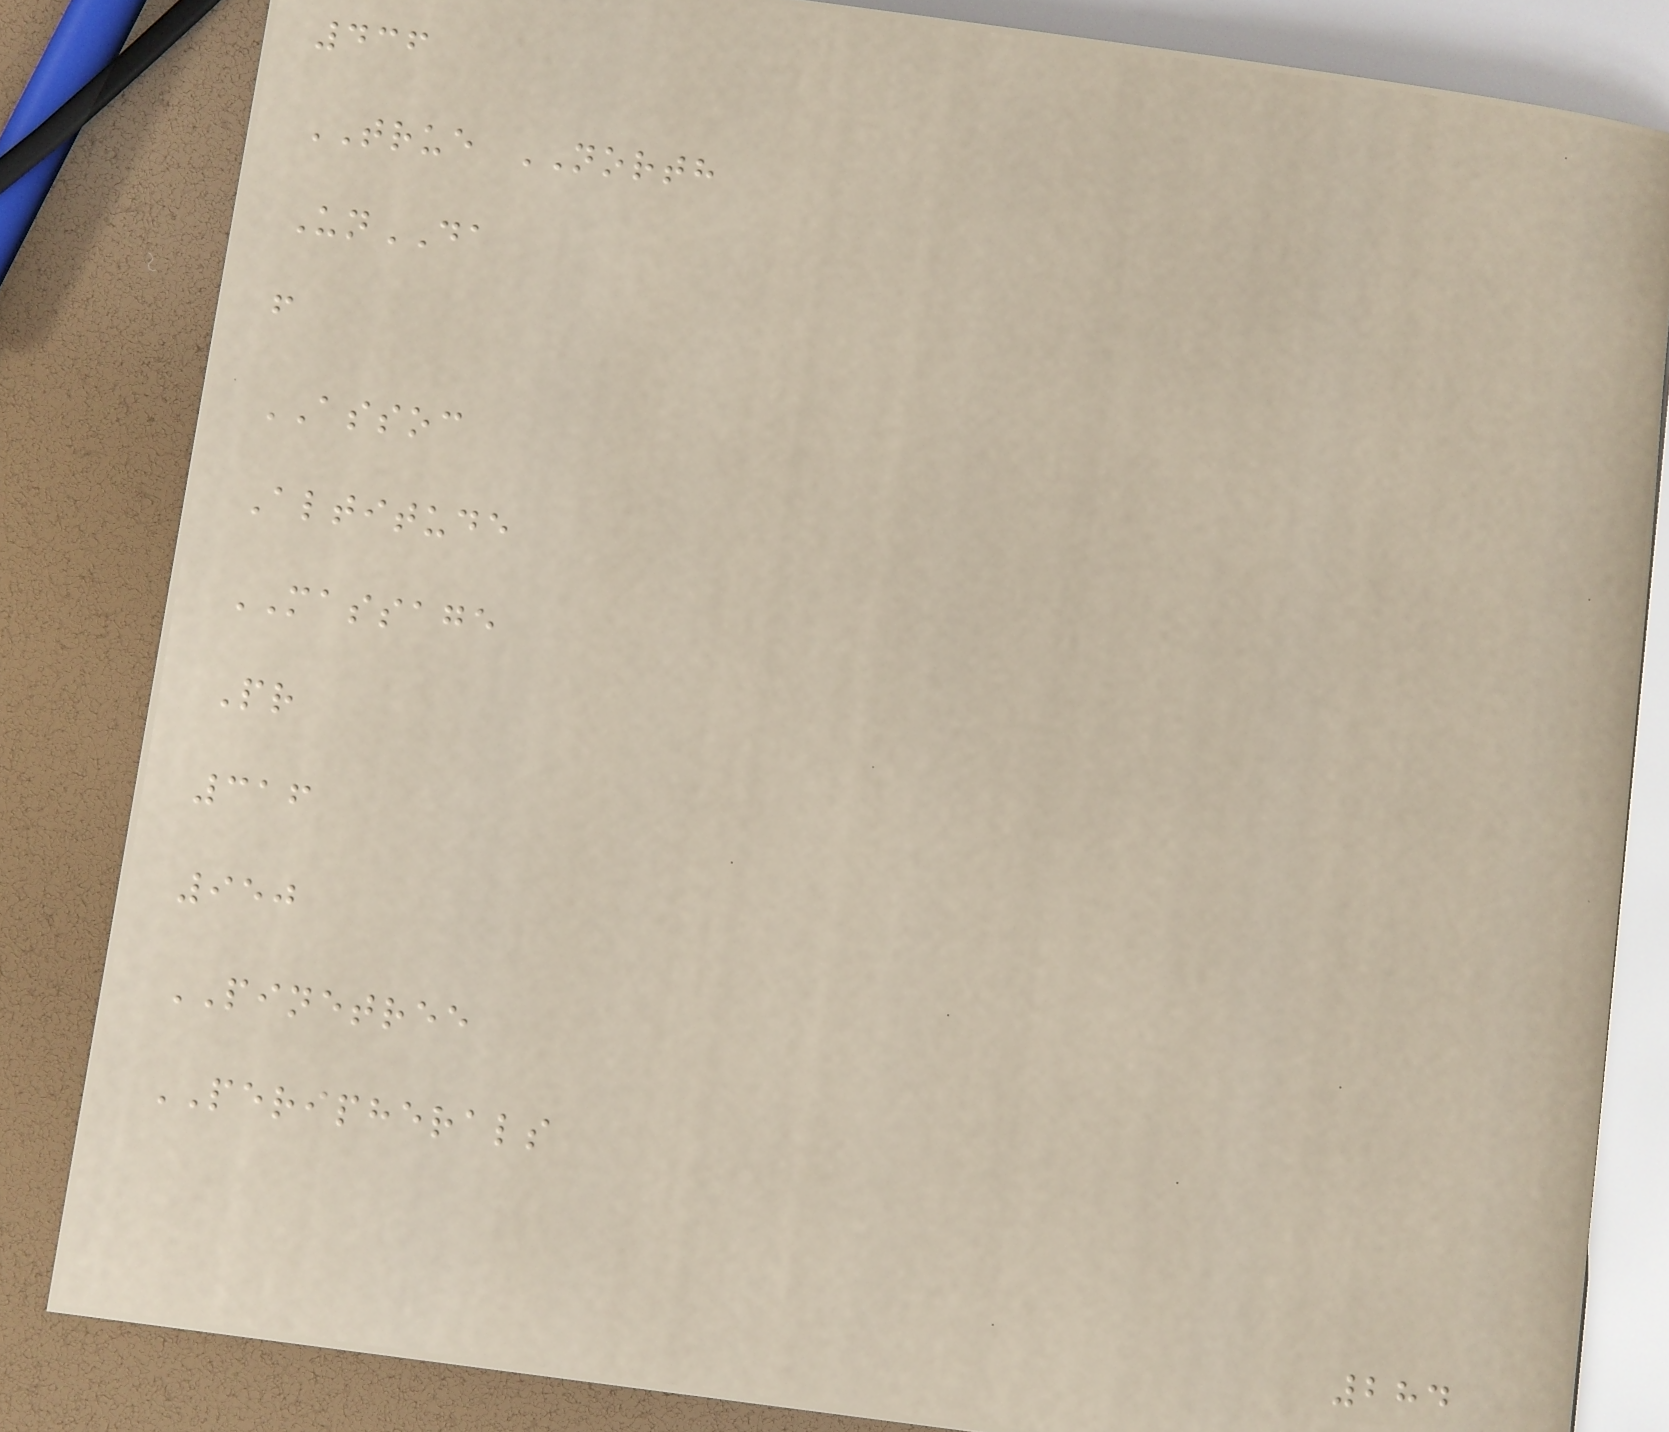436
TRUE NORTH
UnDA
f
ASSOC
Altitude
MASSAGE
Pr
316
950
PINETREE
PERIPHERALS
284
